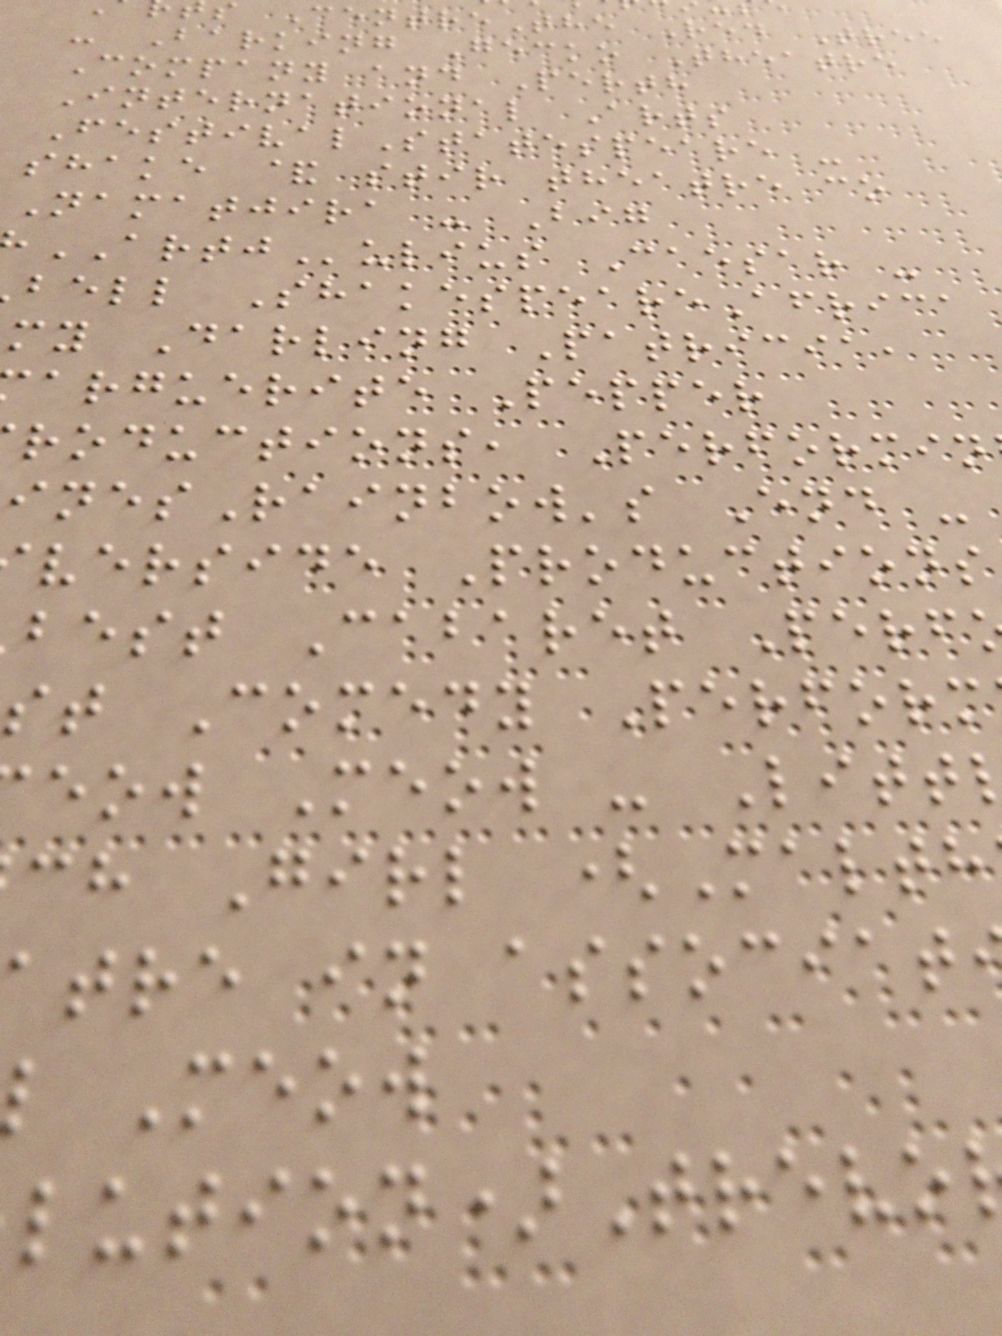CentreThe Red Tree
- Barking Gecko Theatre
Company and Perth
International Arts
FestivalStatespeare -
shake & stir theatre co
Namatjira - Big
ARTJulius Caesar -
bell ShakespeareAfrica
my Darling Patricia,
arguerite Pepper
roductions, Performin
inesRainbow's End -
verside Productions
best Cabaret Perf
st Comedy Perform
eow Meow - Litt
ch Girl (Malth
tre in associat
Meow
